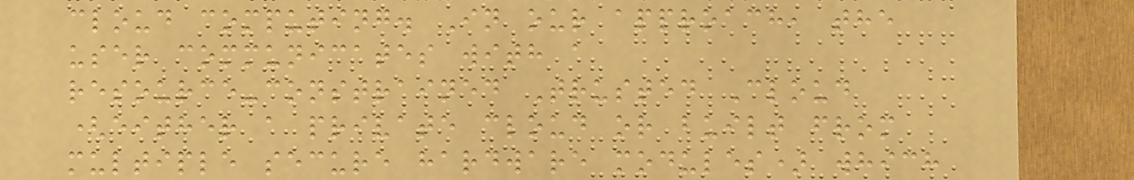cloud computing. In our approach, the
user communicates with a
resource-constrained Trusted Cloud
(either a private cloud or built from
multiple secure hardware modules) which
